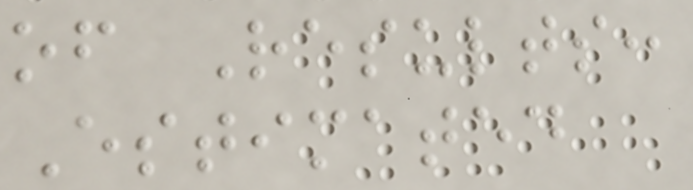of Results:
Estimated
